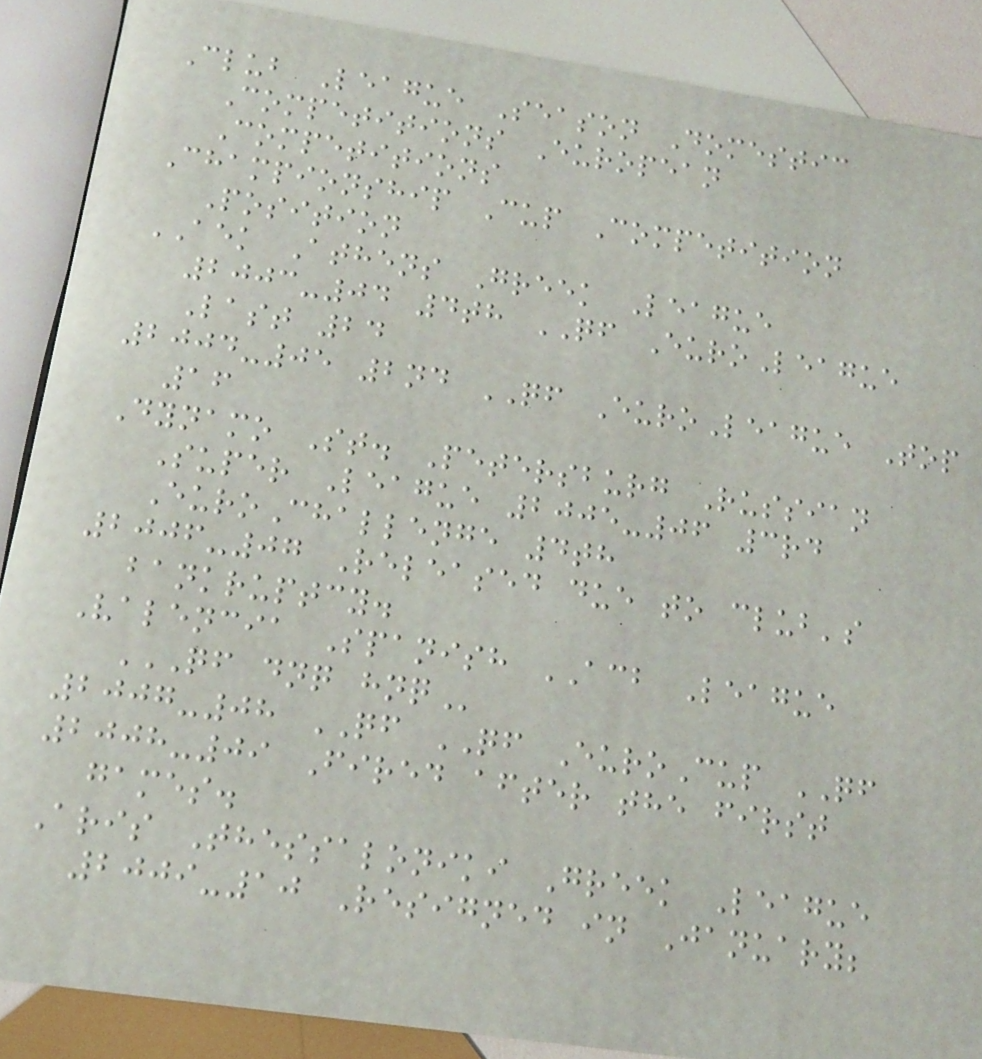Club League Season Domestic
Competitions European
Competitions
Championship Cup Competition
Position
AEK Athens Greek League
2003-04 4th QF EuroLeague
Last 24
2004-05 2nd QF EuroLeague Top
16
Dynamo St. Petersburg Russian
Super League 2005-06 3rd
EuroChallenge 4th
2006-07 Released due to club's
bankruptcy.
Valencia Spanish ACB League
QF DNQ HNQ
2007-08 QF QF EuroCup QF
2008-09 Fired after the first
games.
Aris Thessaloniki Greek League
2009-10 Resigned in January;
